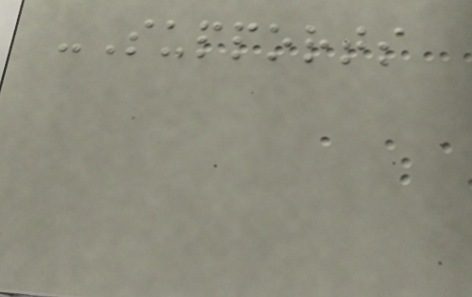-Supports
